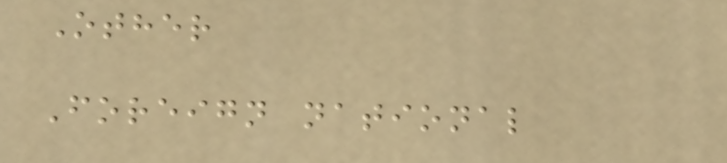Other
Foreign national
